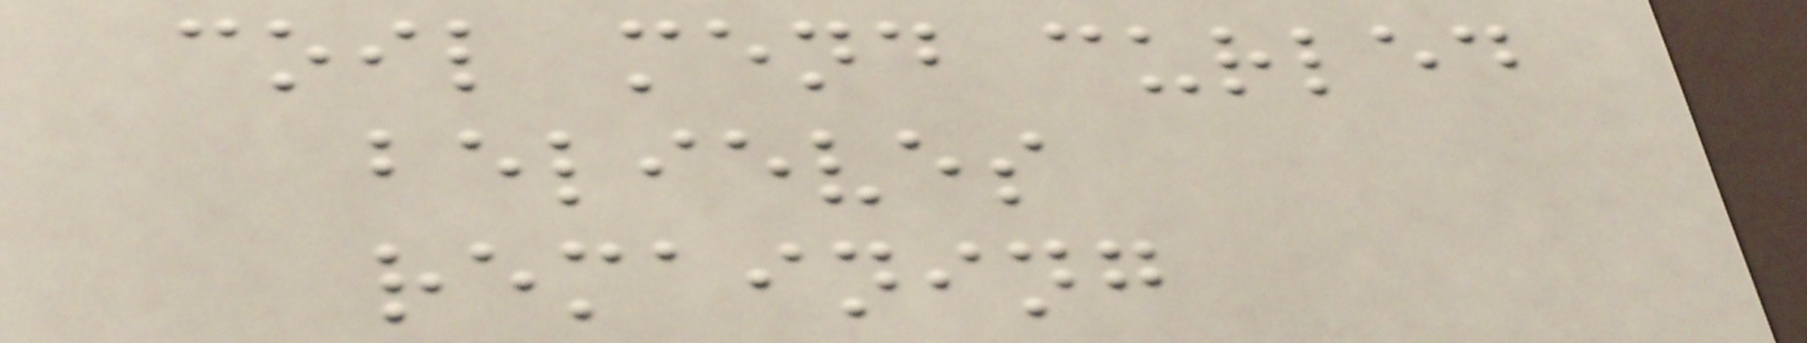coil mend curled
believes
remaining
